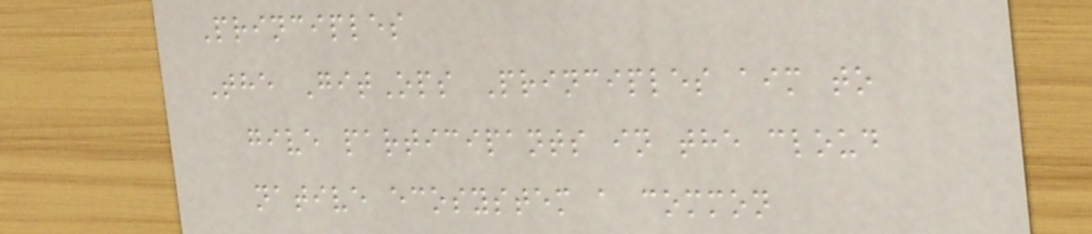Principles
The GitOps Principles aim to
give participants in the cloud
native ecosystem a common
